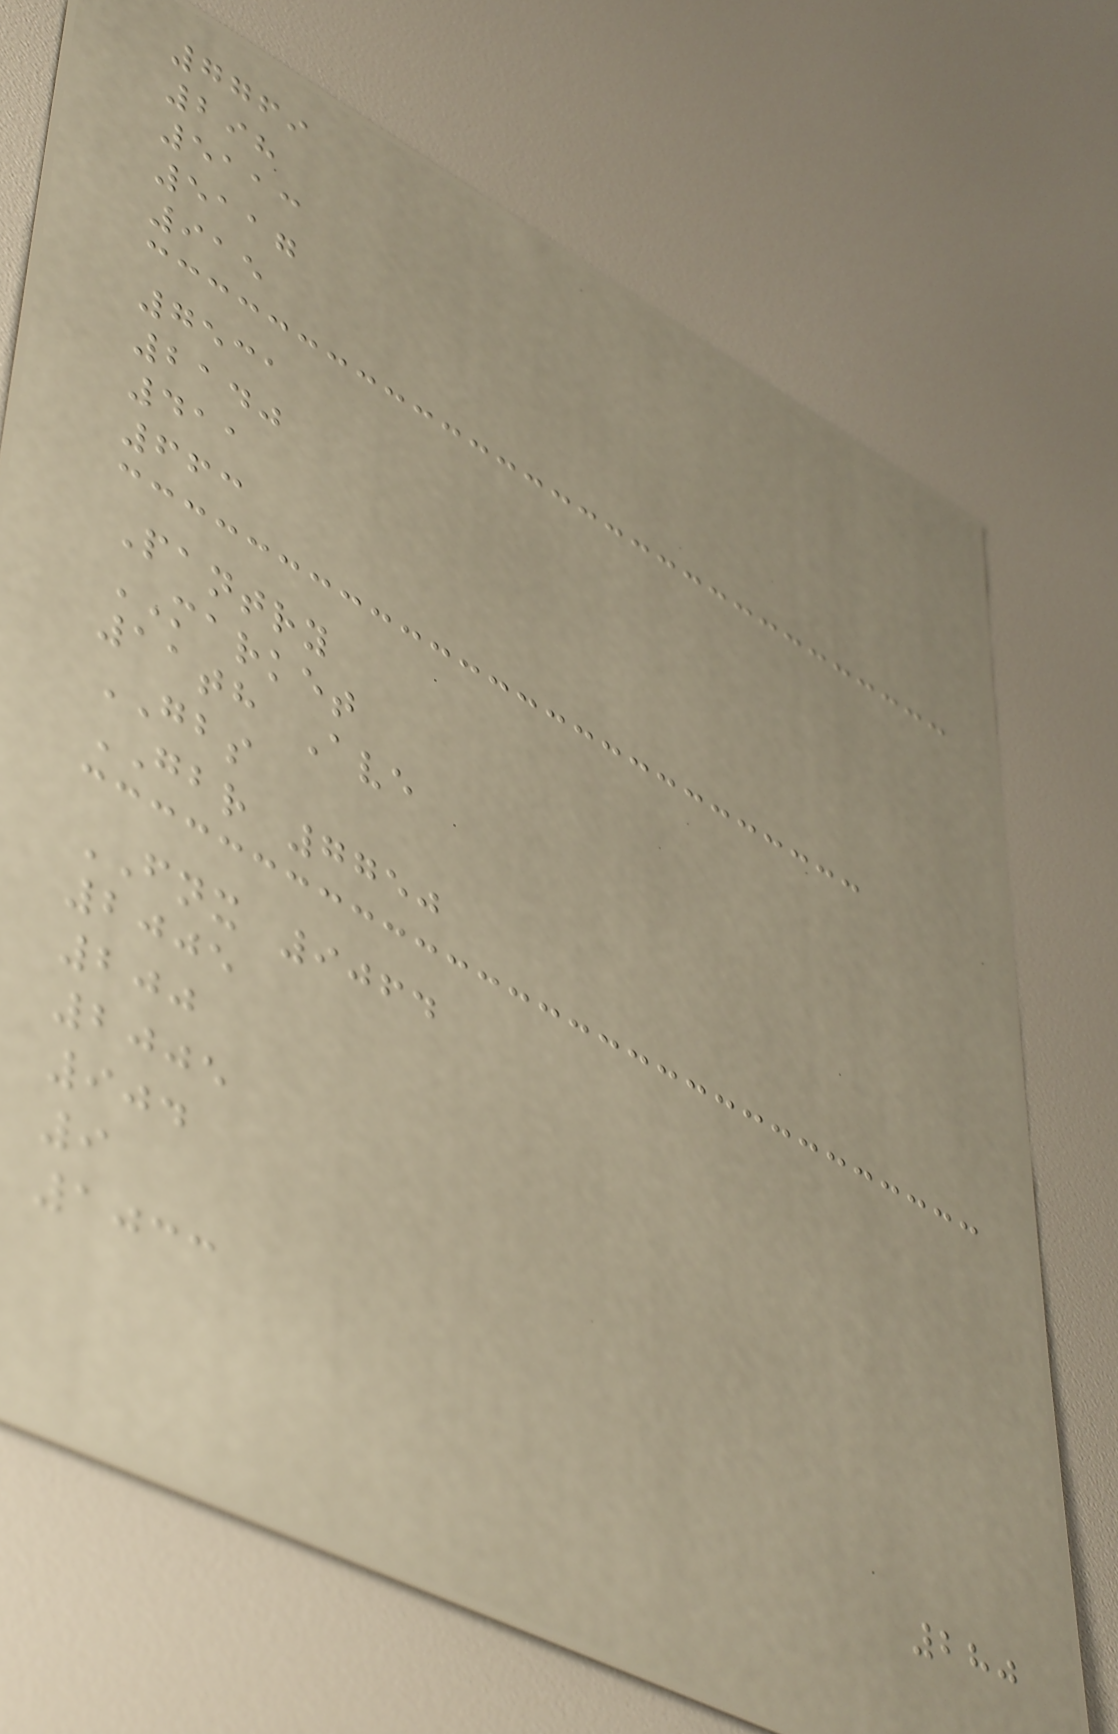7769
298
5113
5117
915
7531
2140
411
663
Pantry
MARKET
11th Ave
GBS
GBR 7750
FNX 9064
2005
200
2005
904
9
1033
280
